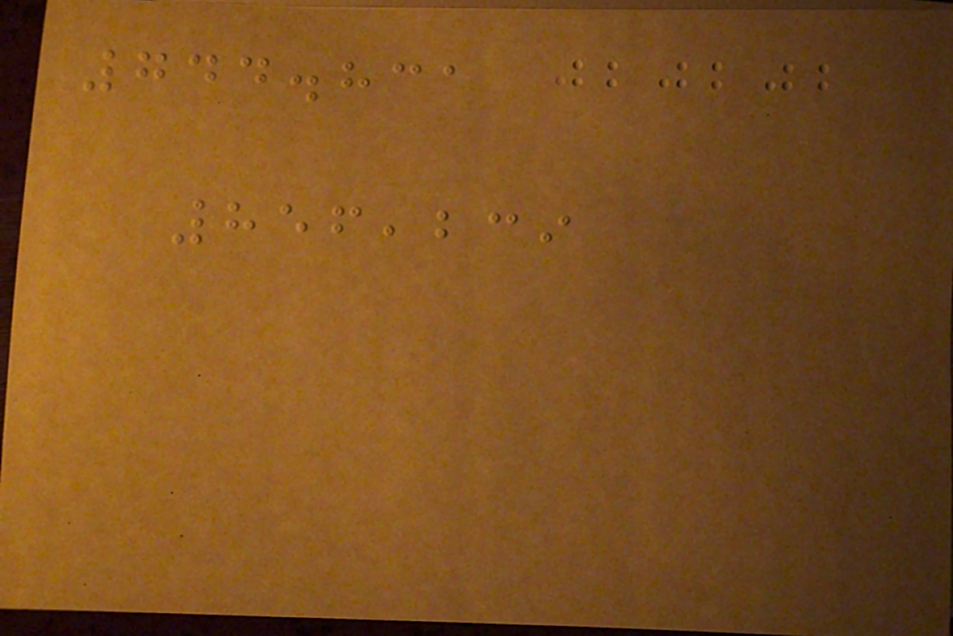744.831
856,239
